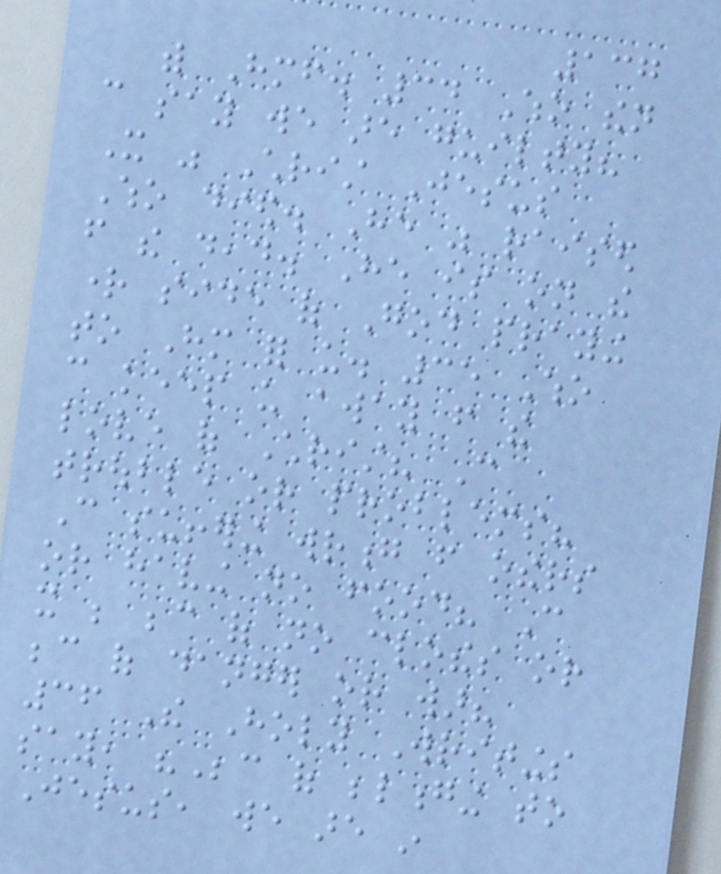137
with Himself. 34 Who then
can say we are guilty?
It was Christ Jesus
Who died. He was raised
from the dead. He is on the
right side of God praying
to Him for us. 35 Who
can keep us away from the
love of Christ? Can
trouble or problems?
Can suffering wrong from others
or having no food? Can
it be because of no clothes or
because of danger or war?
36 The Holy Writings
say, "Because of belonging to
Jesus, we are in
